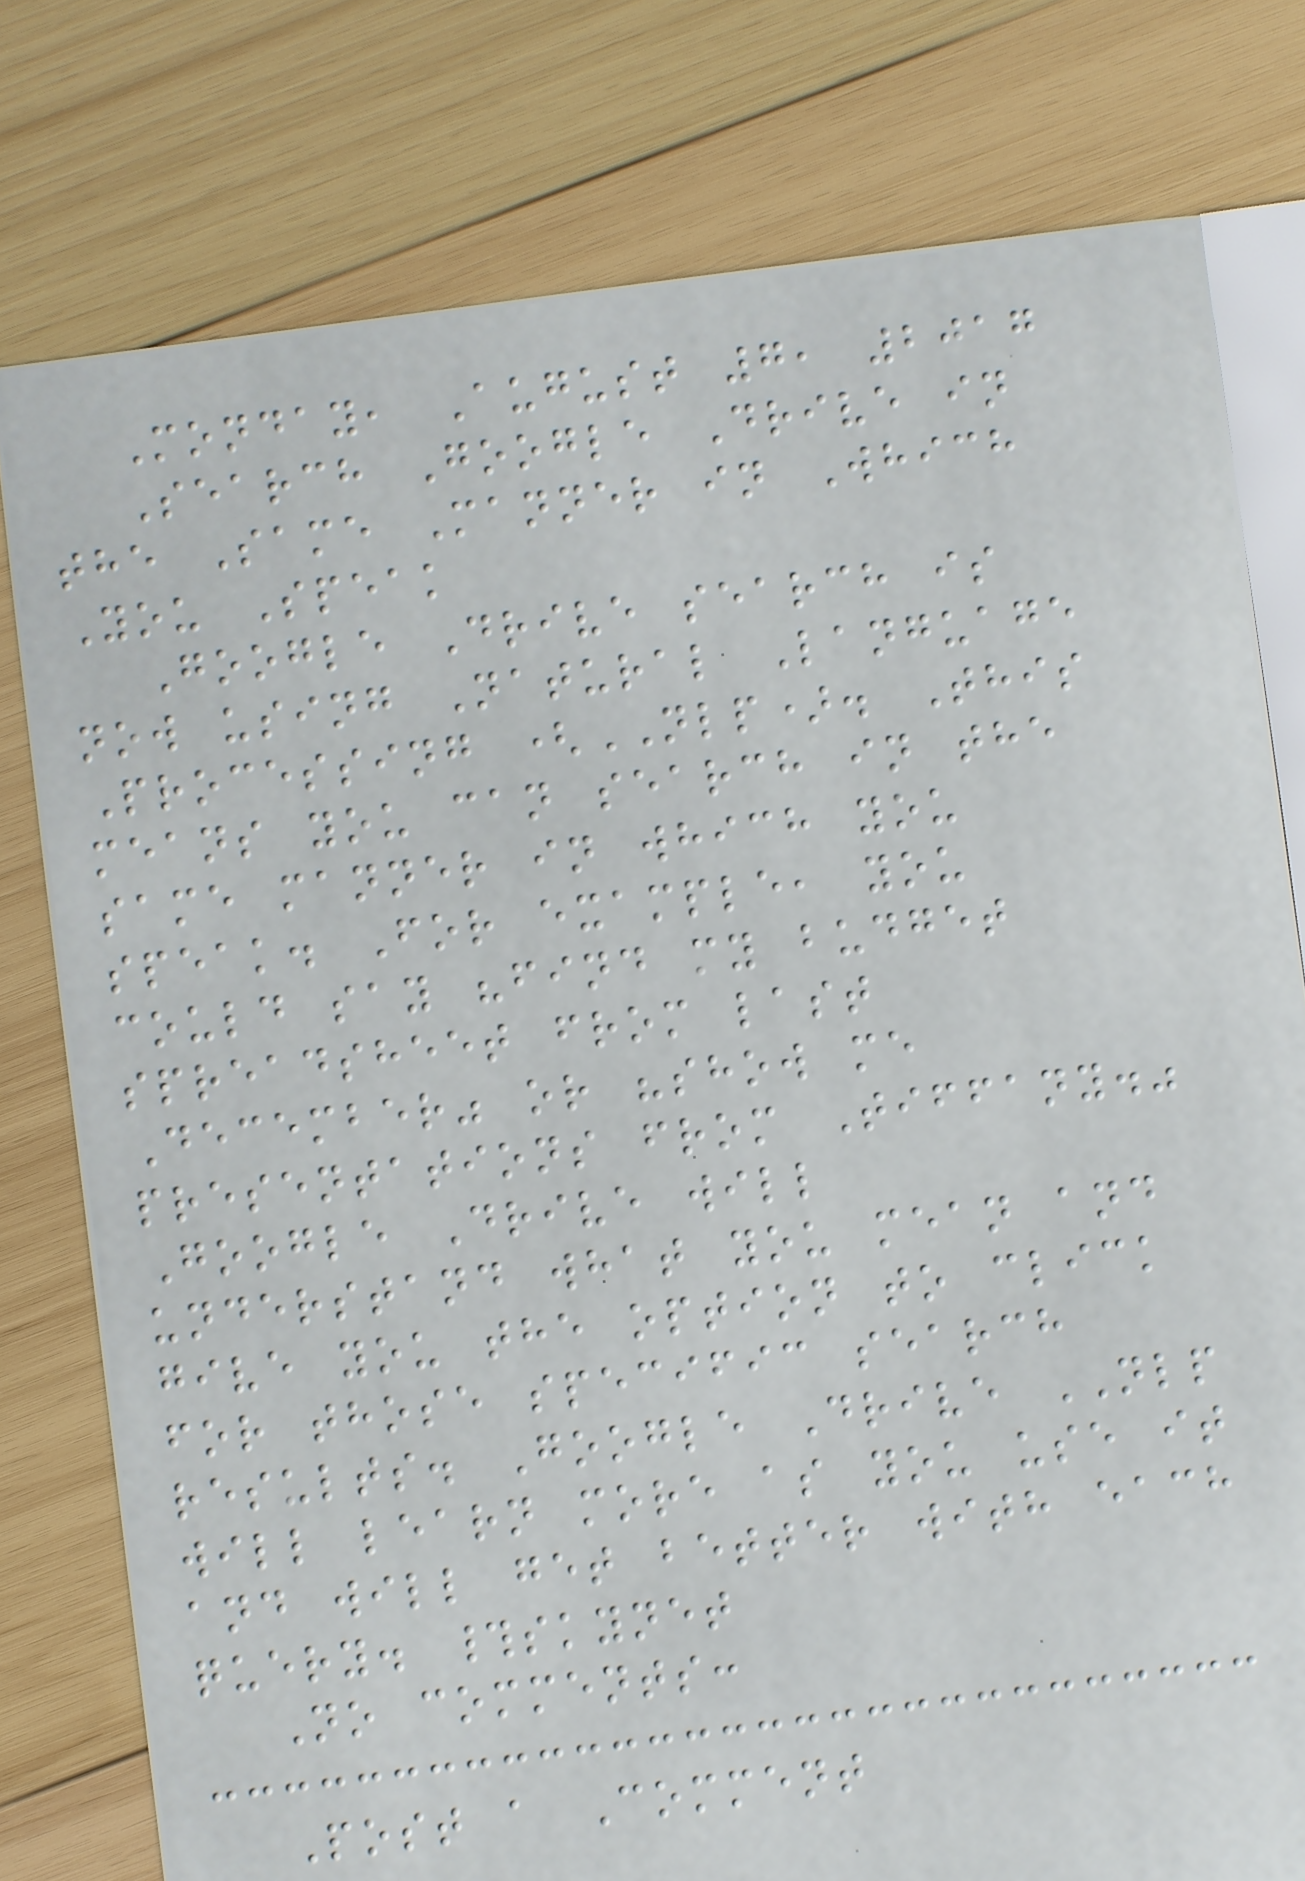Monday, August 7, 2017
Search Google Drive in
the Same Manner in Which
You Speak
Google Drive search is
now using Natural Language
Processing (NLP). This
means you can search in the
same manner in which you
speak. For example, you
could say "find my budget
spreadsheet from last
December" or "show me
presentations from Tiffany."
Google Drive will
understand what you mean and
give you the option to click
for those specific search
results. Google Drive NLP
will learn more as you use it
and will get better with each
query. #skynet
No comments:
Post a Comment
